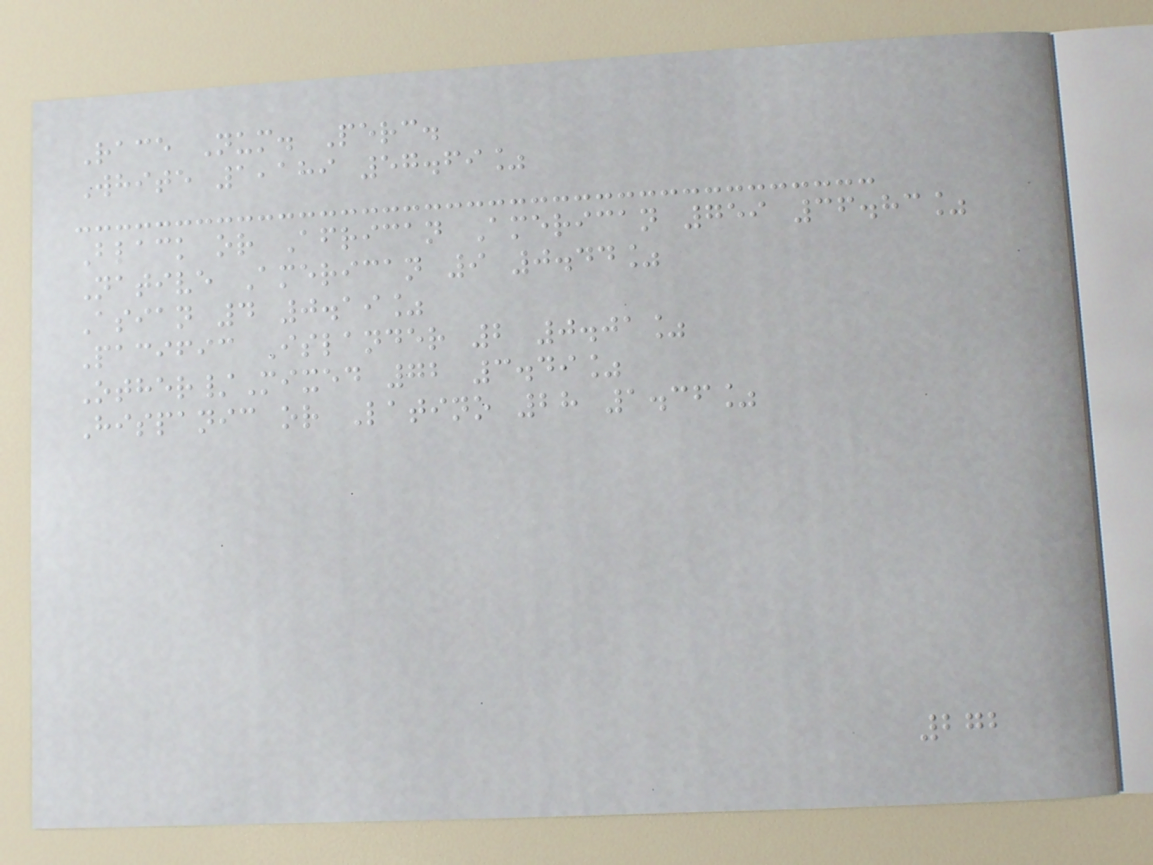Race Num. Perc.
White 1,189 57.69%
Black or African American 759 36.83%
Native American 9 0.44%
Asian 4 0.19%
Pacific Islander 2 0.01%
Other/Mixed 72 3.49%
Hispanic or Latino 28 1.36%
272
